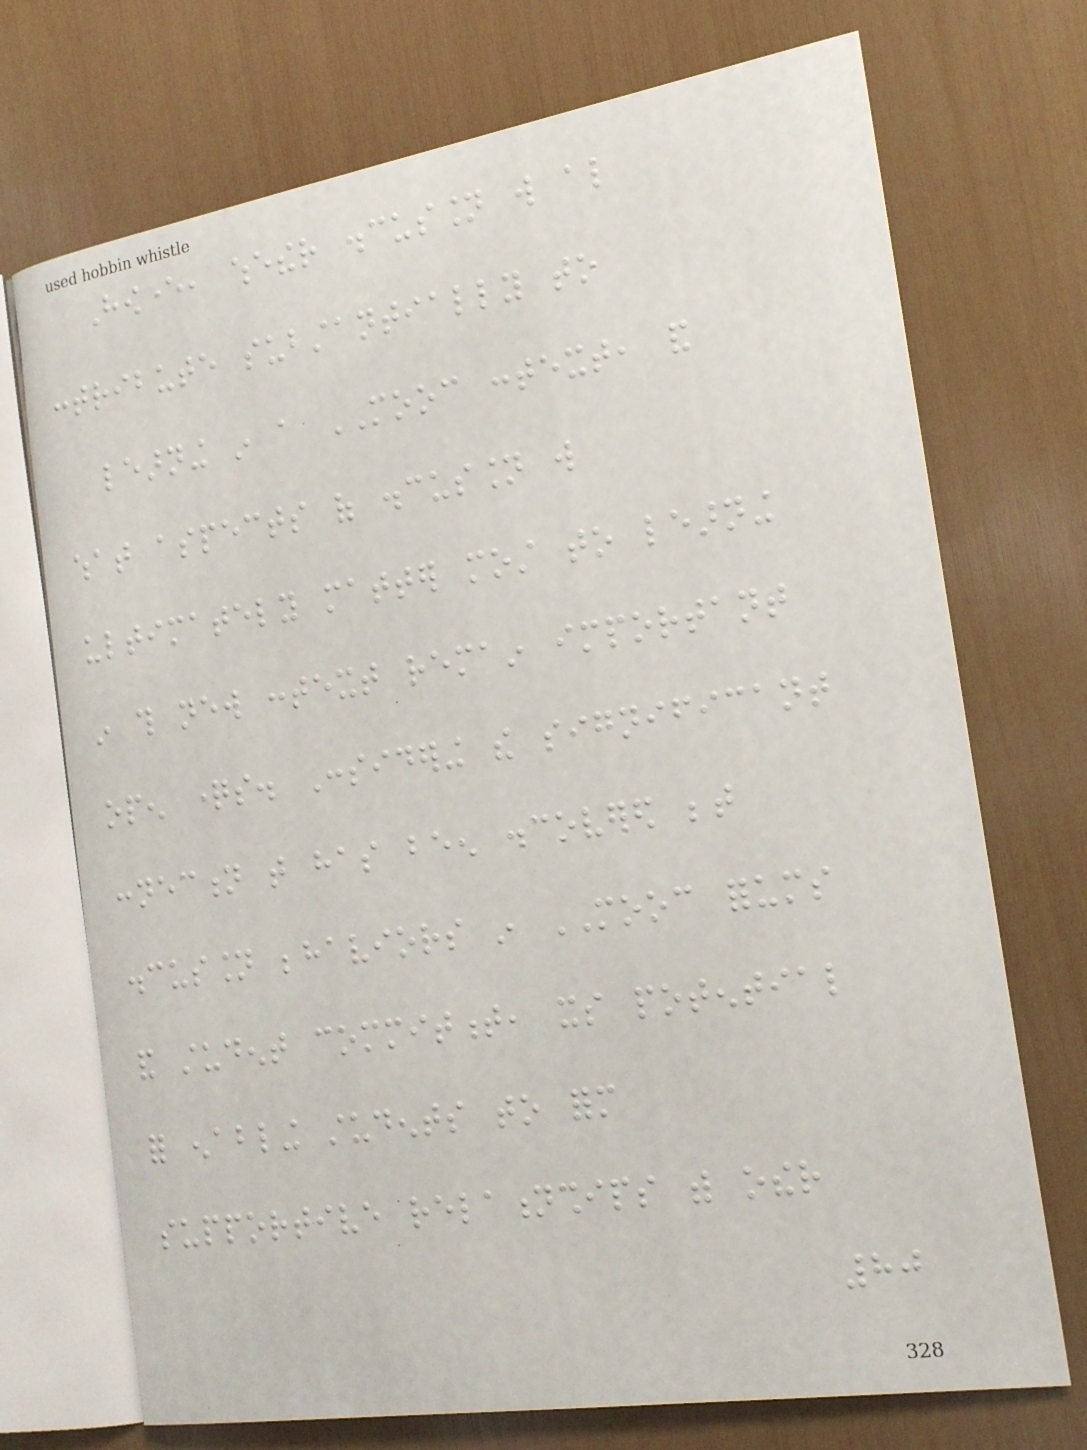However, whether discussion will also
contribute substantially to
learning in a MOOC context, and
what aspects of discussion will
ultimately matter most to learning
in this new context remain important
open questions. Considering the significant
connection that has been discovered between
discussion behaviors in MOOC forums
and student commitment, its potential
for enabling students to form
supportive relationships with other
80
